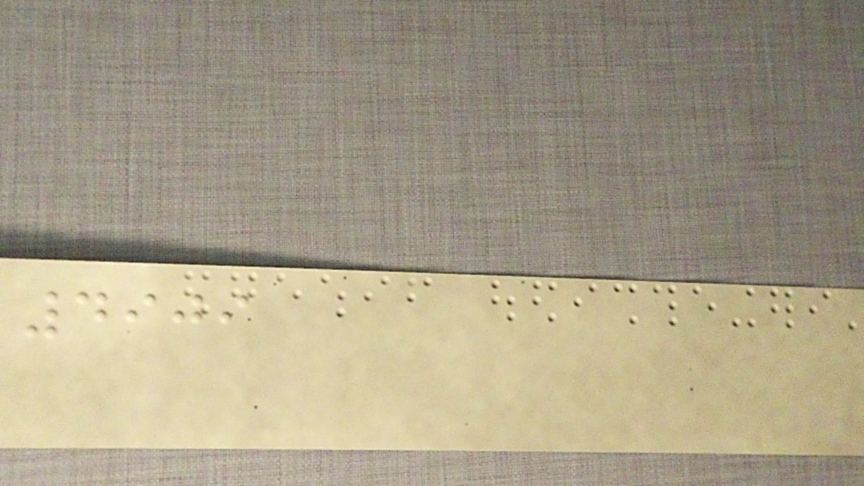4909
